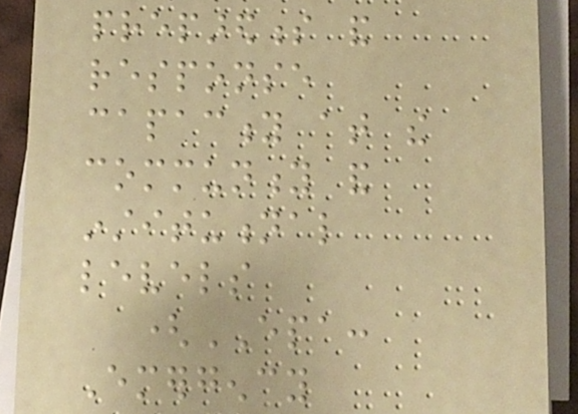preparedness and
response
capacity at the
community and
institutional
levels
(EPA:
Emergency
